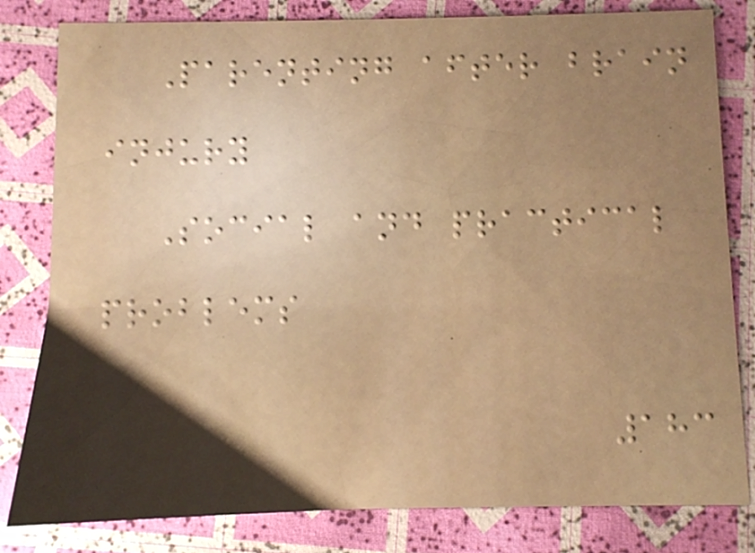Parenting after brain
injury
Social and practical
problems
183
